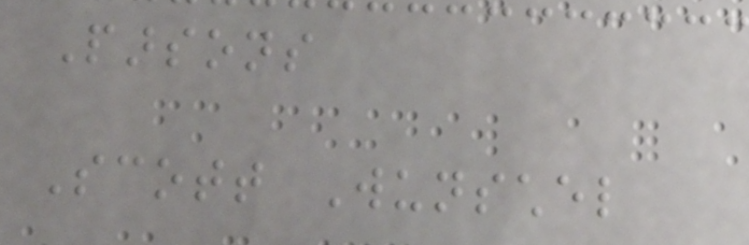Parsons
Scott Wunschel
